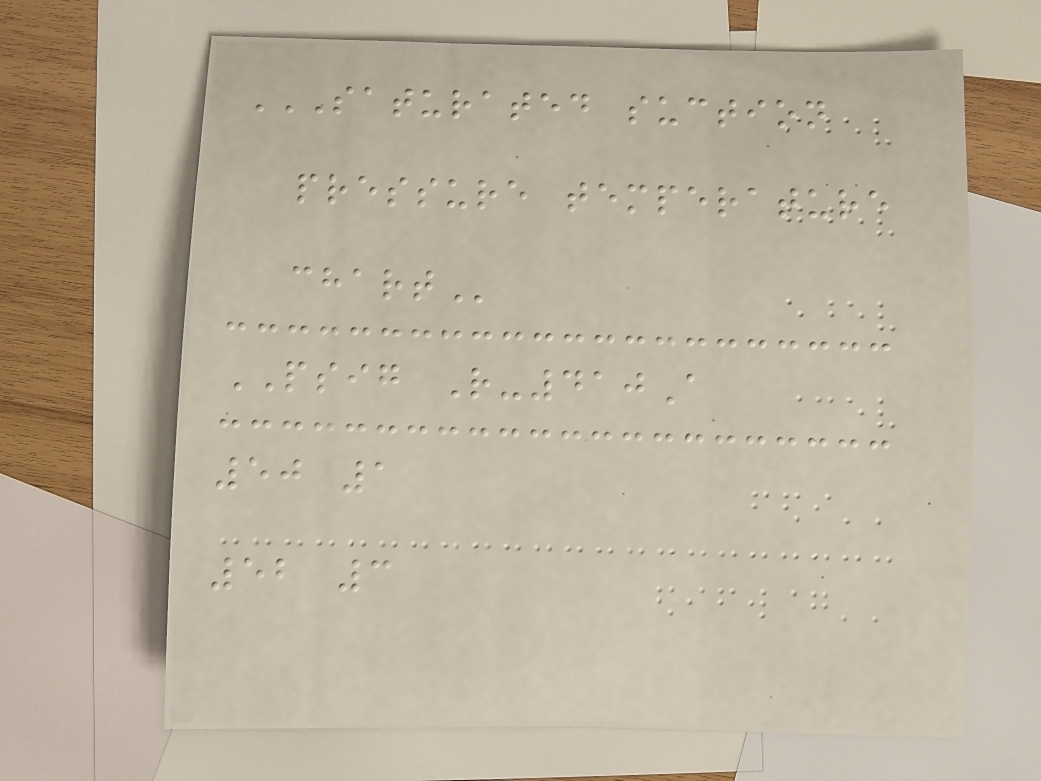SATURATED SUCTION
PRESSURE TEMPERATURE
CHART
PSIG R-410A
50 1
52 3
